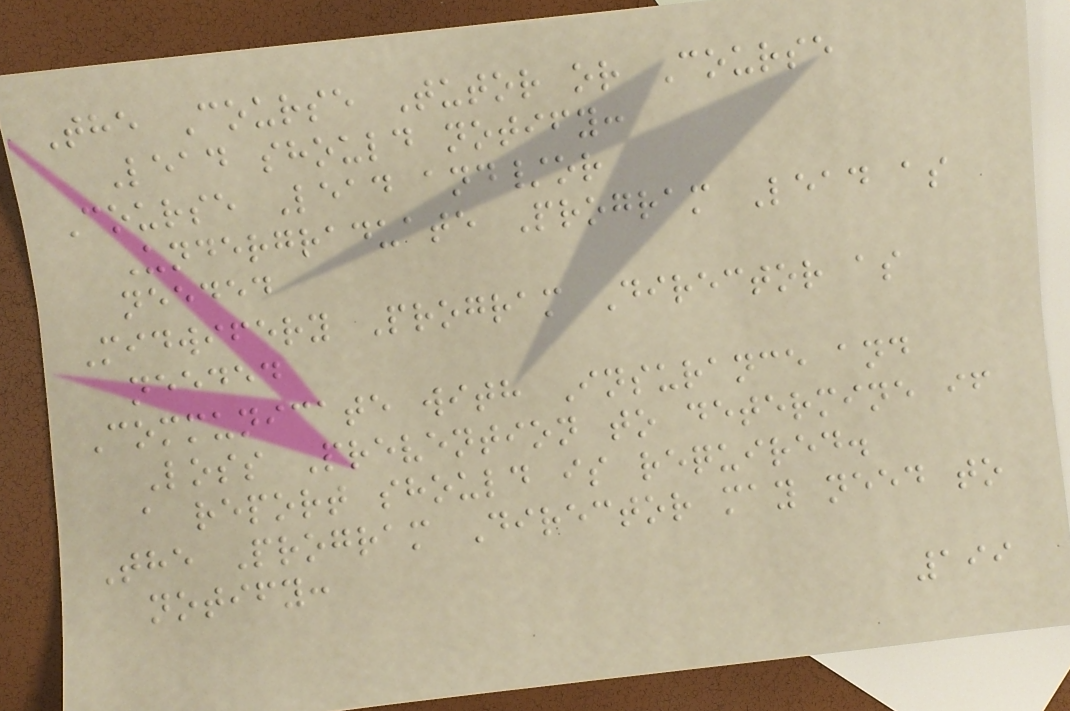The Course Tutor or Course
Lead should notify:
Course Lead and/or
Undergraduate Program Lead as
needed
Midwifery Program Director as
needed
Communicate with Insurance and
Loss Prevention to determine if
a report should is required.
The Program Director may need to
notify:
199
